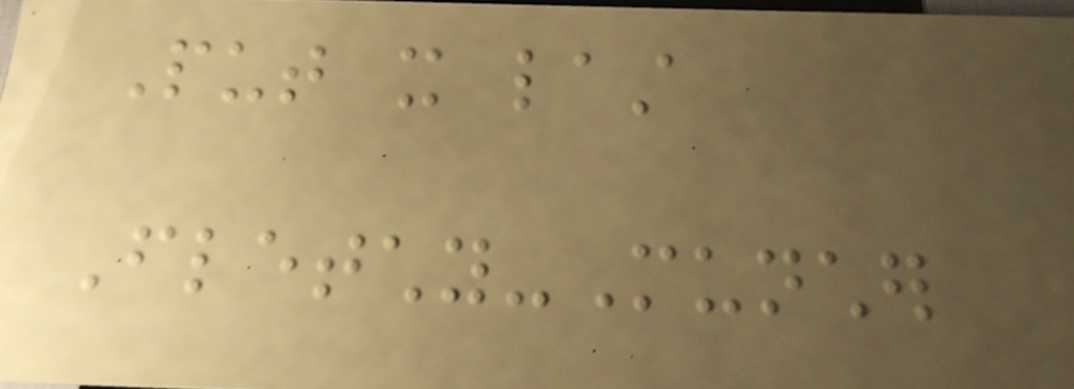Put it last
Fletchy-Muncher
